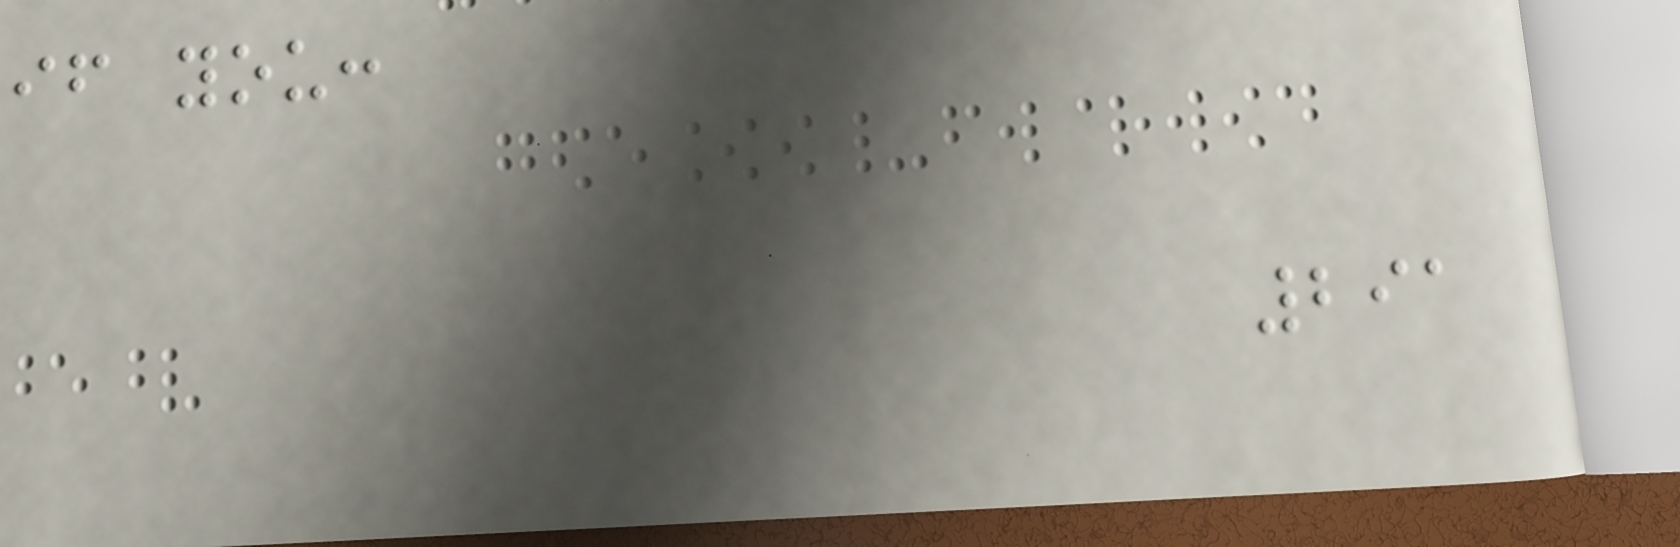if you:
291
